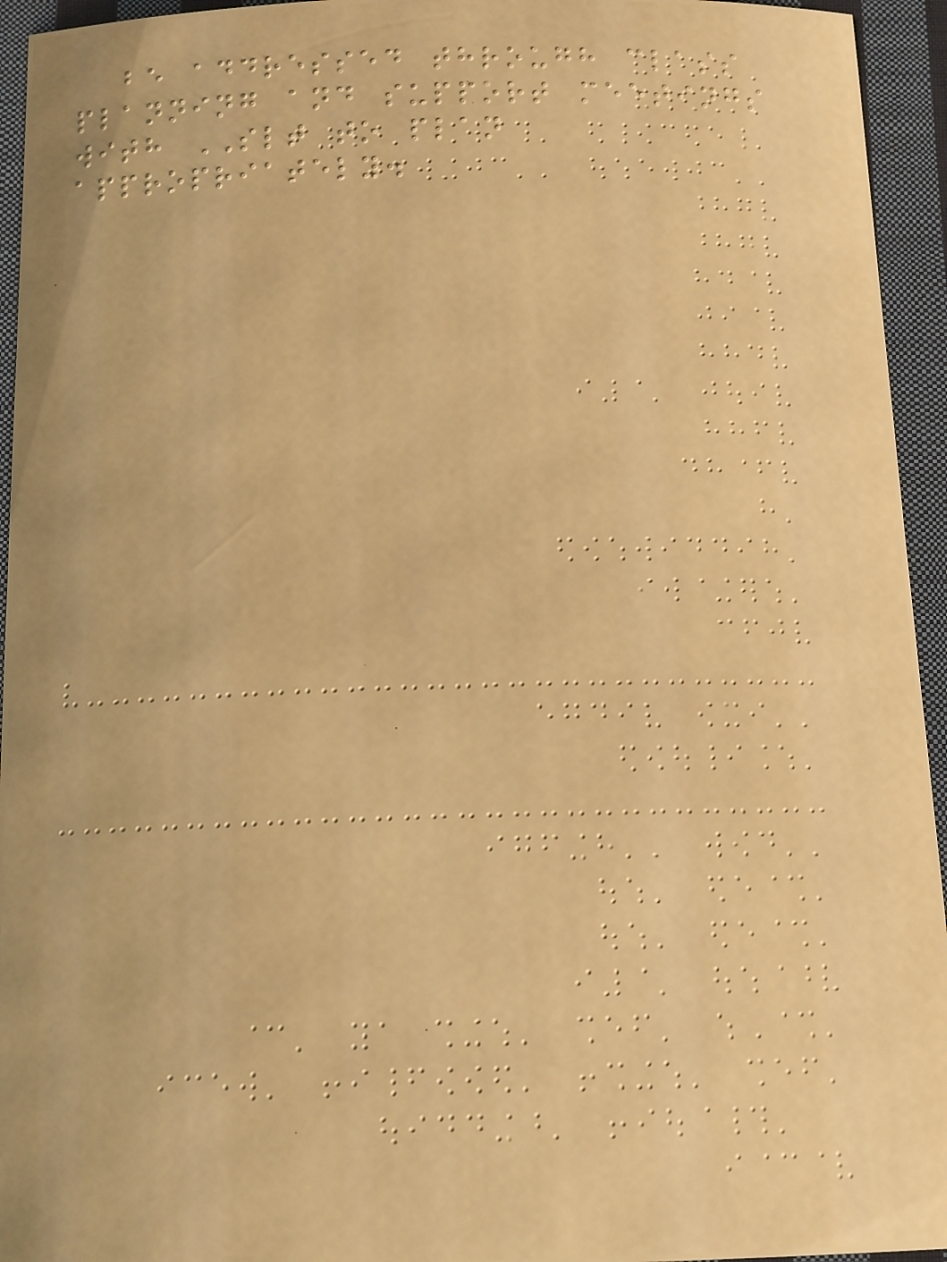be addressed through class
planning and support meetings
with SLT to plan
appropriately.
